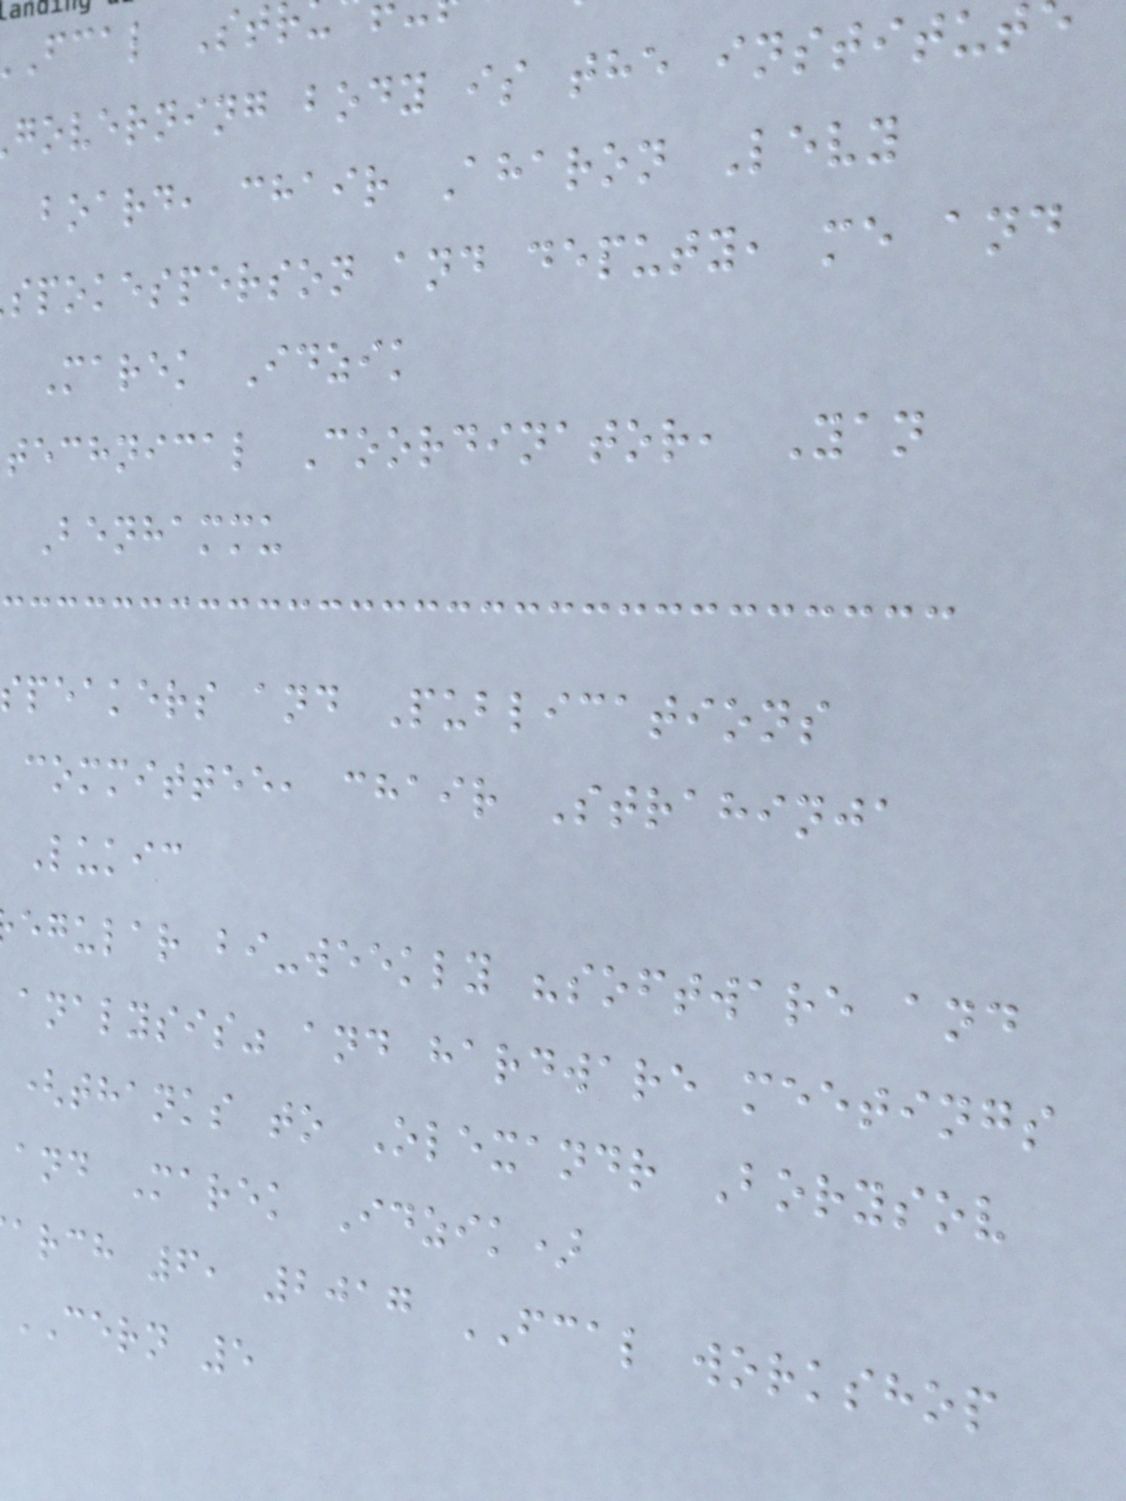fcal Str
governing body is the institut
board, chair Aharon Levy
spokesperson and deputy, me and
Marek Idzik
technical Coordinator, Yan
Benhammu
speakers and Publications
committee, chair Strahinja
Lukic
egular bi-weekly "software and
analysis" and hardware meetings
(thanks to Olexandr Borysov
and Marek Idzik)
arch 6, 2017 FCAL workshop
CERN 5
